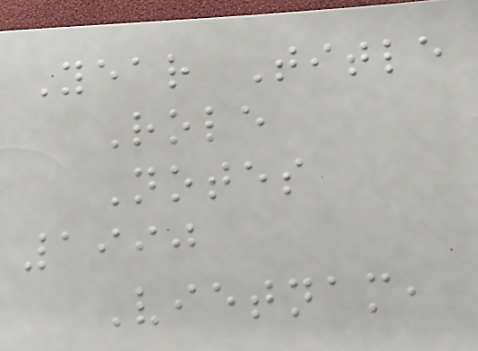Year Title
Role
Notes
1990
Vietnam,
